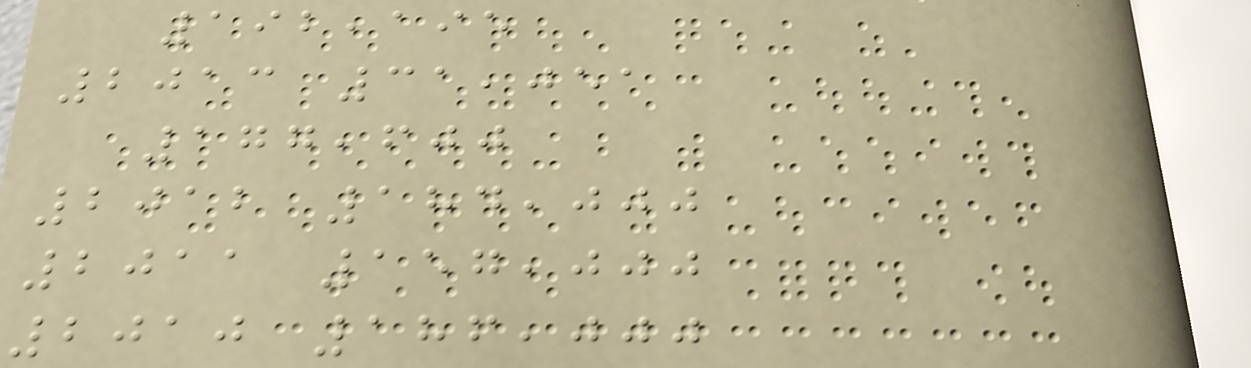192,195
2013 31,051
177,600
2012 184,000
2011 157,000
2010 186,000
